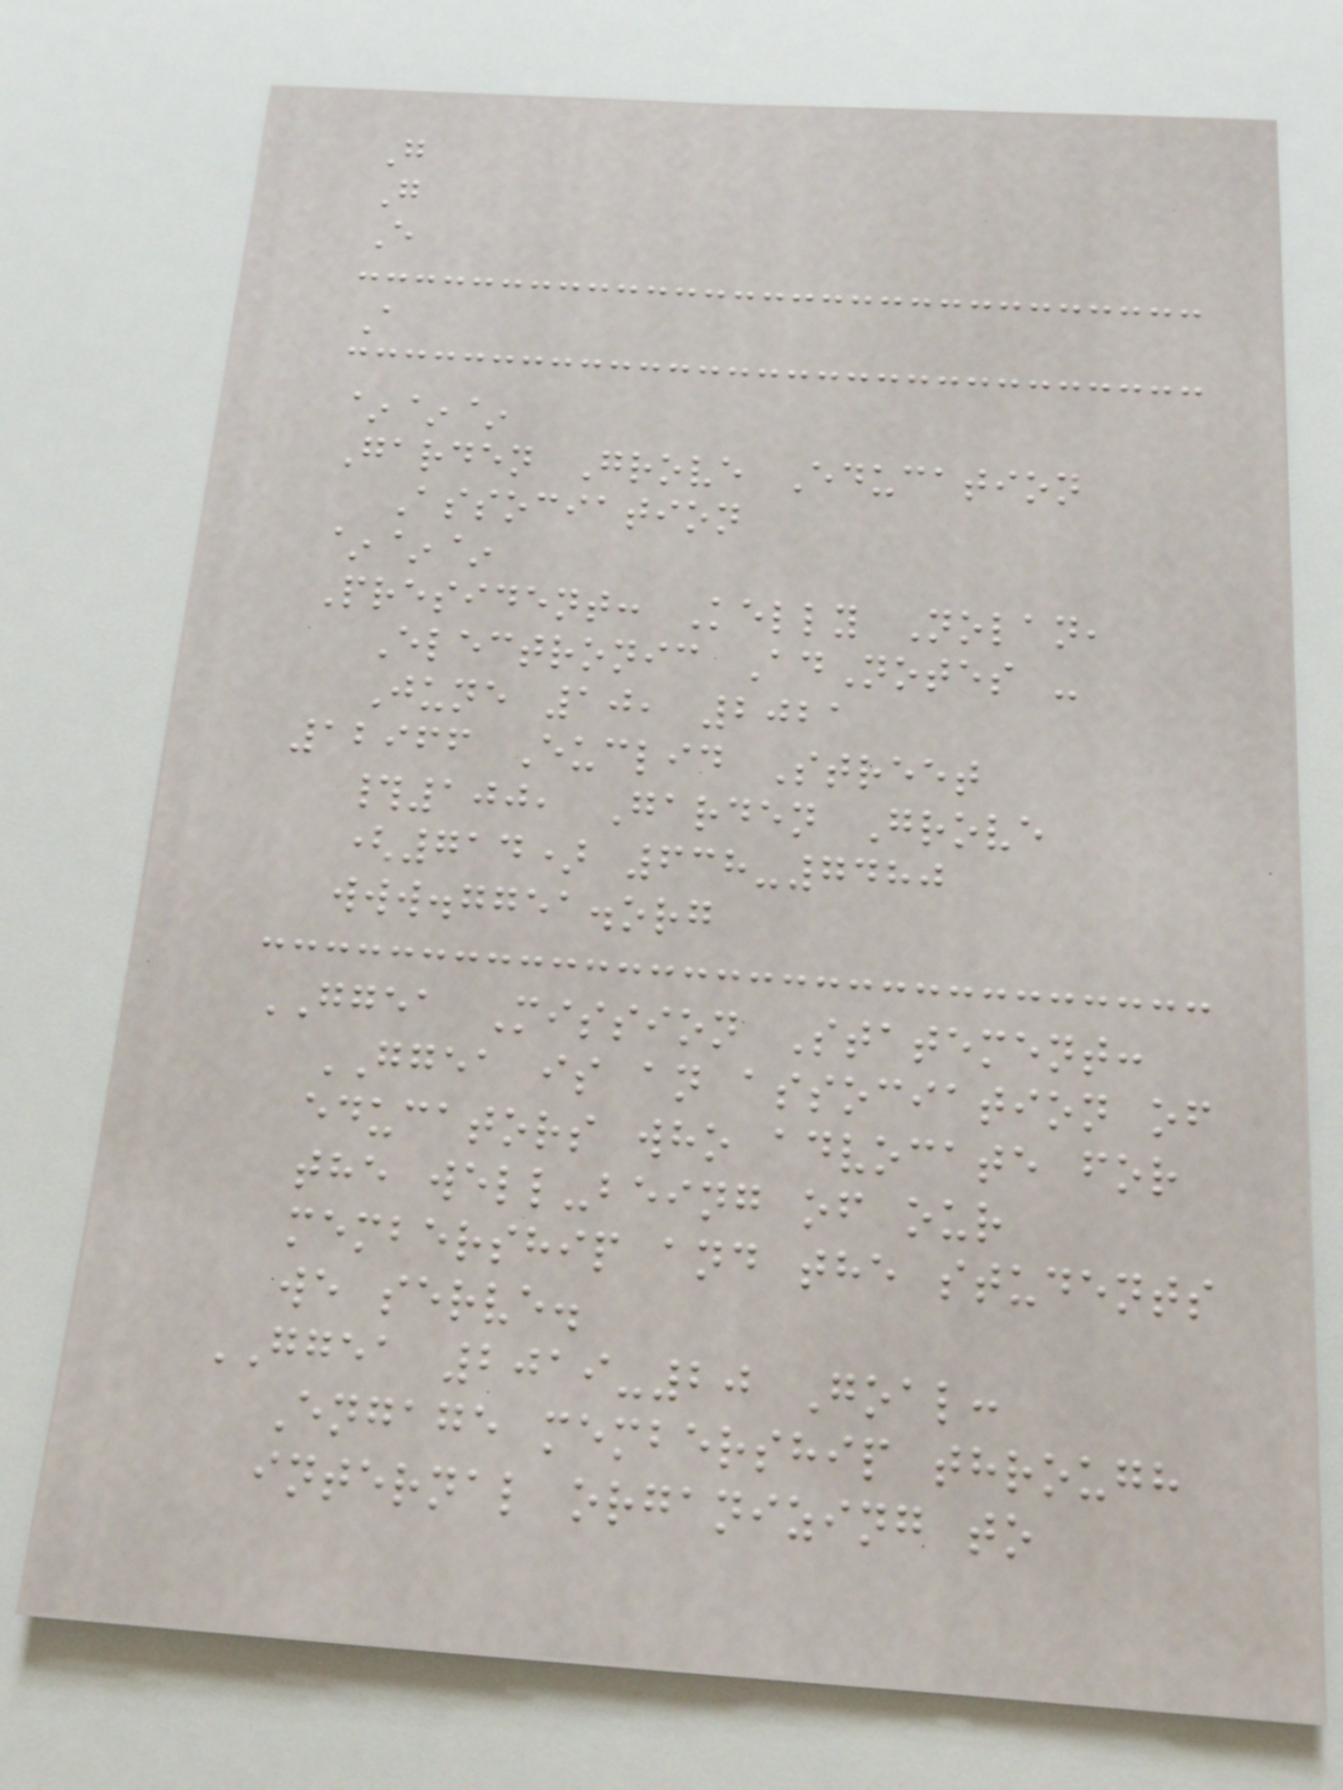G
G
E
A
~~~
Garden Grove Education
Association
~~~
President: Kelly Nolan,
Electronic AdNotes -
June 10, 2021
12966 Euclid Street
#100, Garden Grove
(714) 638-7480
www.ggea.org
GGEA Mission Statement:
GGEA is an association of
educators who advocate for
the well-being of our
membership and the students
we serve.
GGEA 2019-20 Goal:
Engage membership through
internal organizing to
